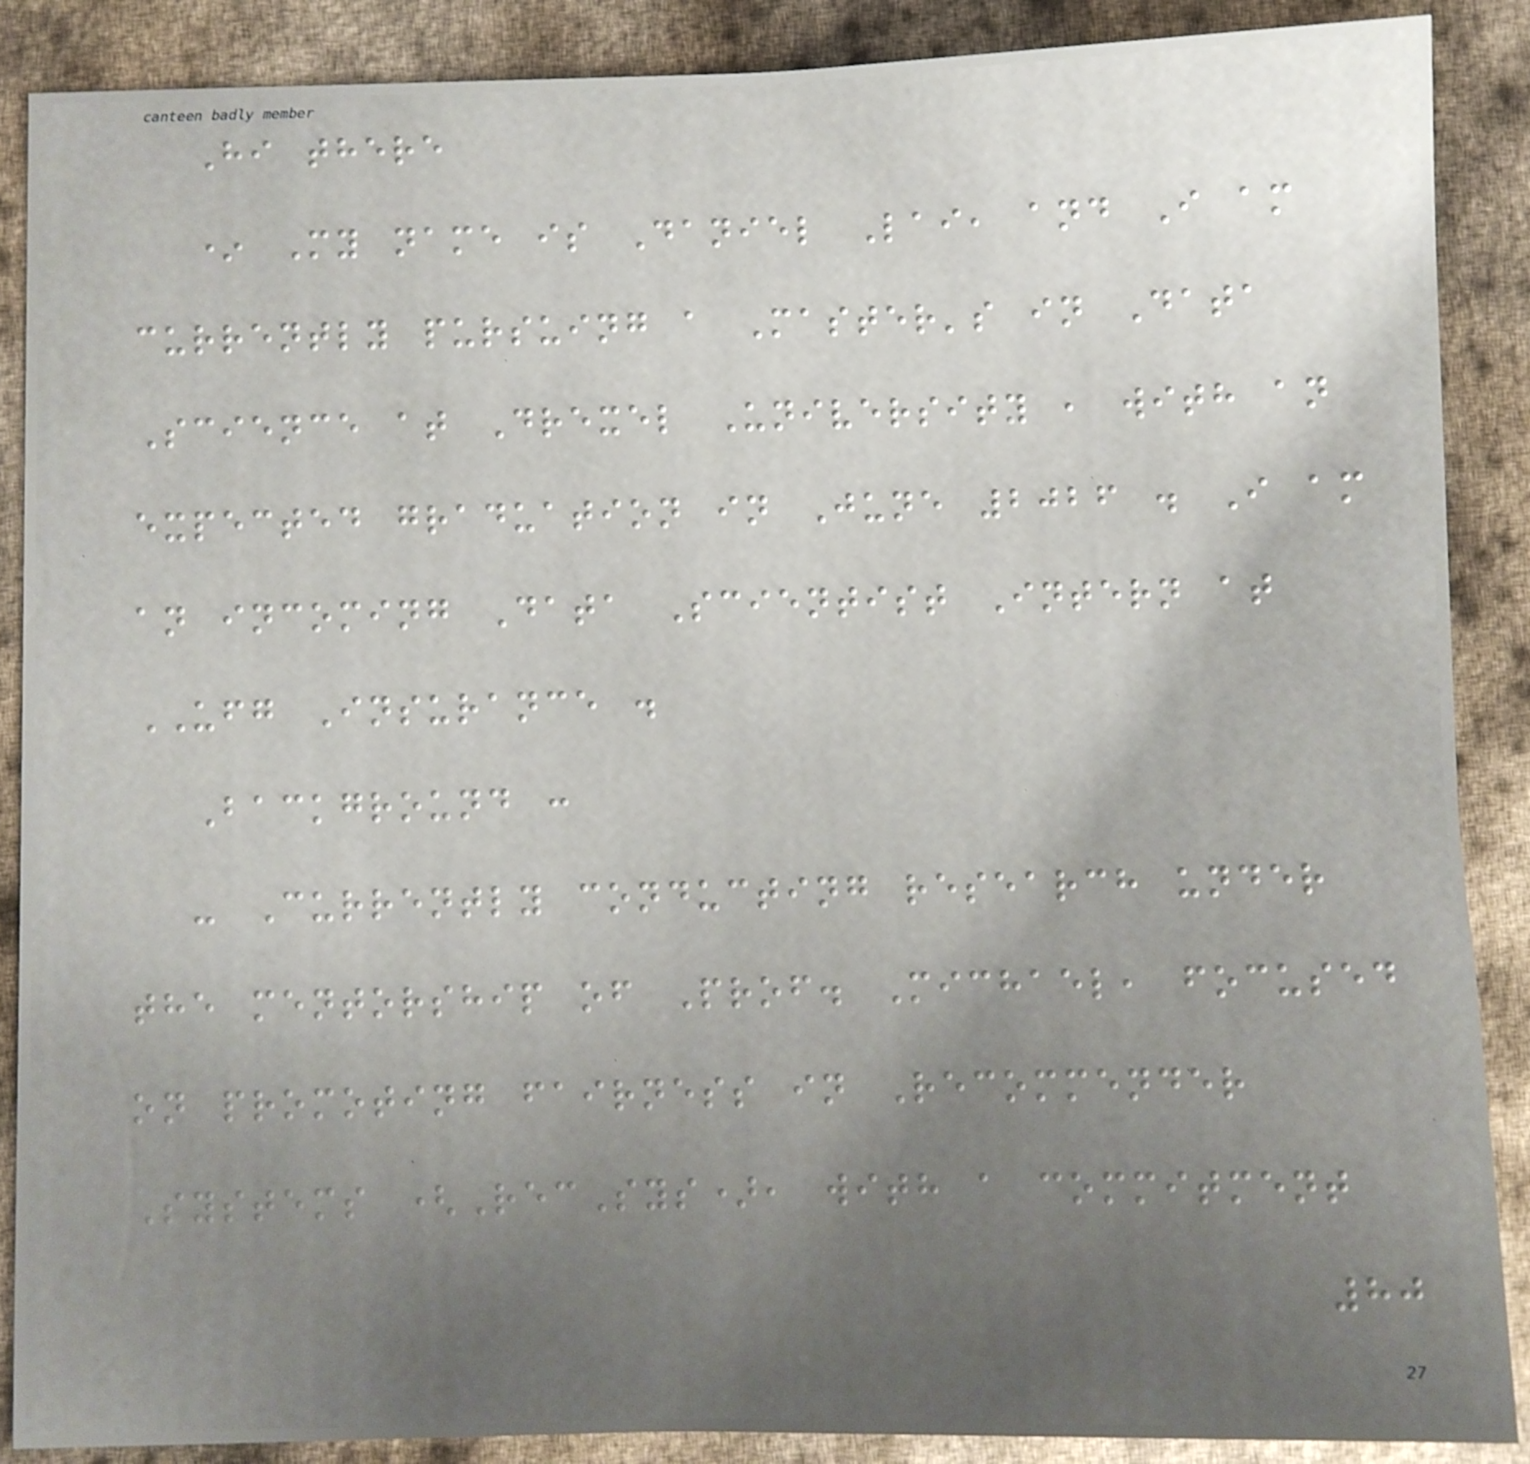Hi there
* My name is Daniel Lai, and I am
currently pursuing a Master's in Data
Science at Drexel University , with an
expected graduation in June 2026 . I am
an incoming Data Scientist Intern at
UFG Insurance .
Background :
- Currently conducting research under
the mentorship of Prof. Michael, focused
on promoting fairness in Recommender
Systems (RecSys), with a commitment
80
